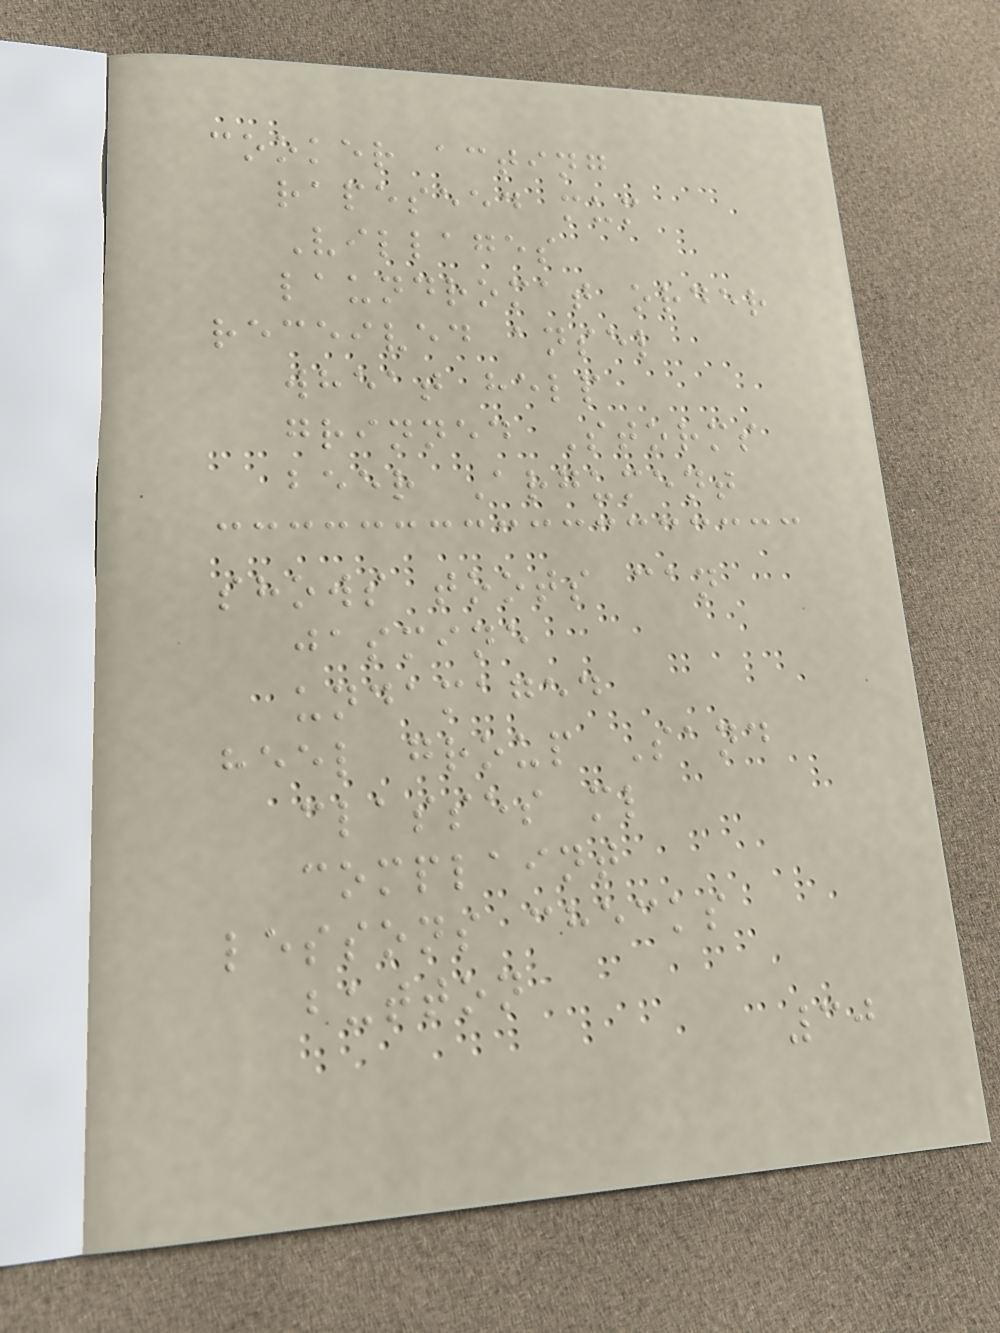cooker acting
rapeseed mum
Villages
laundromat order
received ansel
wheat help
grinned Storms
beer Argument
shows toots can
jasmine
undamaged
heel group Sand
classes ml
complaint
lessons checks
button
30
